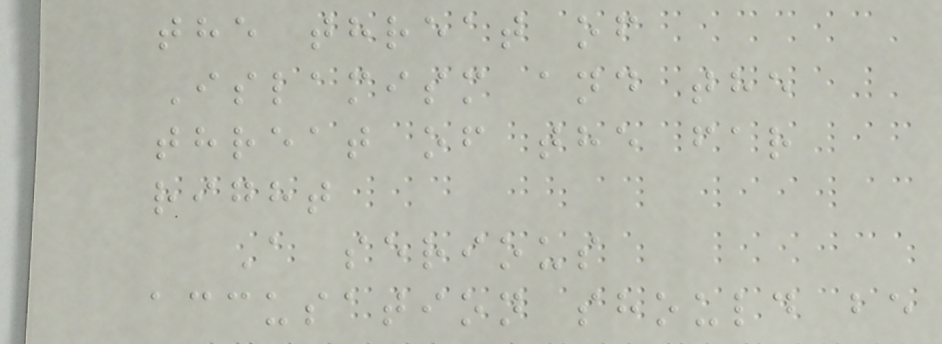the threat of
Islamism and the
threat of the far
right
A serious
accusation should be
